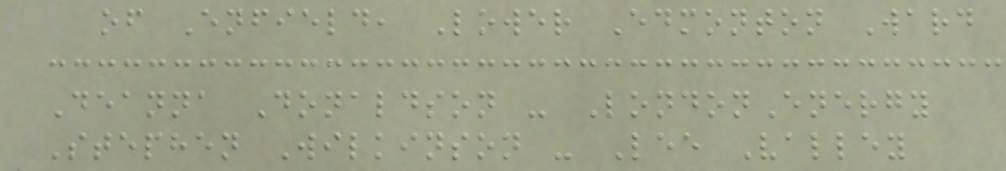of Enfield, Lower Edmonton Ward
Deanna Donaldson - LondonEnergy
Stephen Wilkinson - Lee Valley
